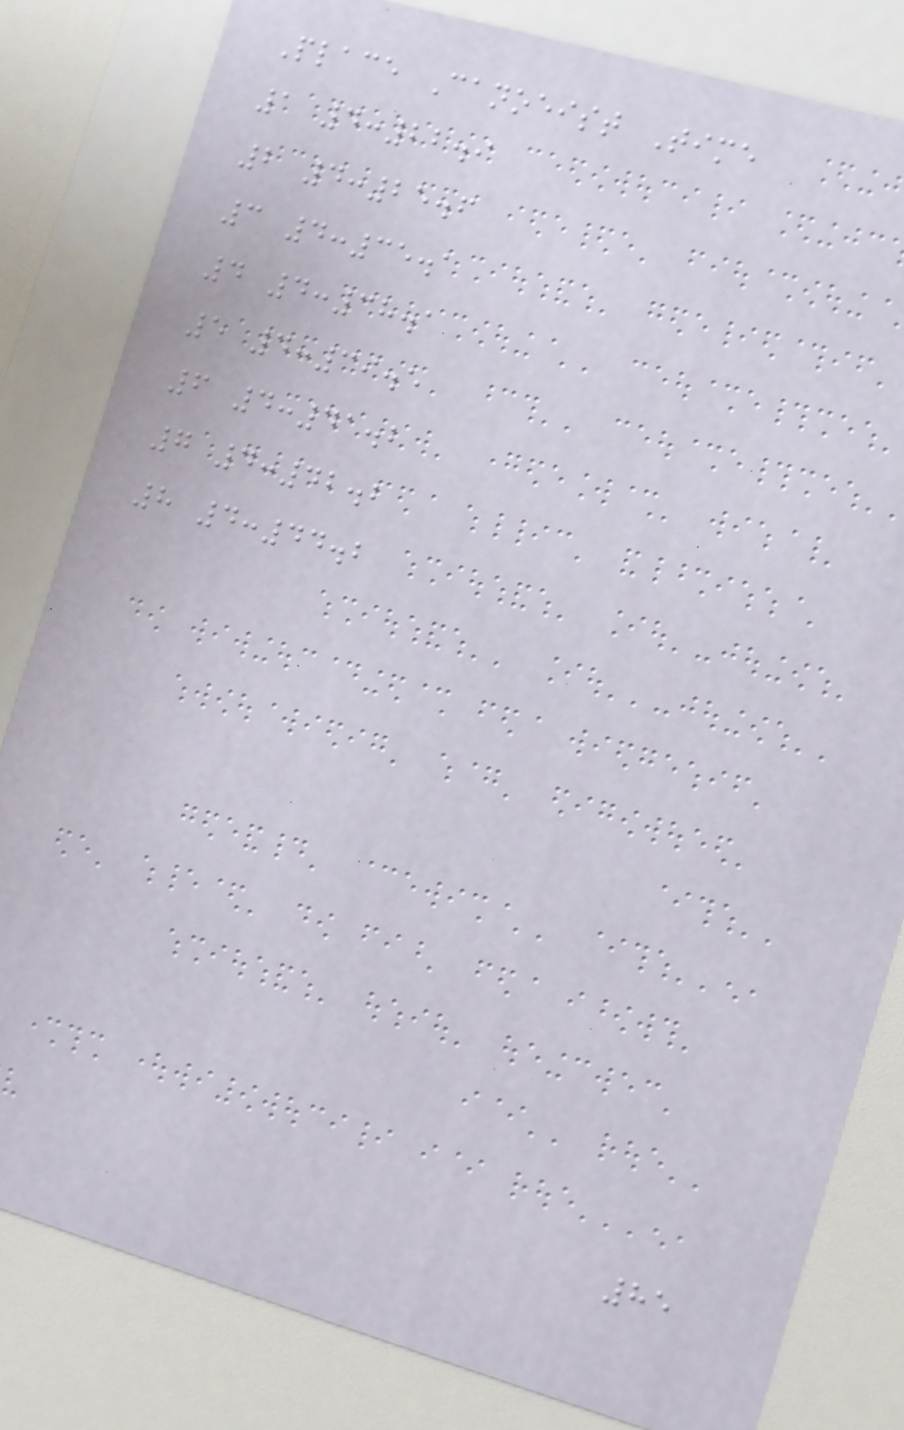Place Canoeist Time
1 4:22.9
2 4:25.6
3 4:35.1
4 4:38.1
5 4:39.5
6 4:41.2
7 4:42.2
8 4:44.2
85
